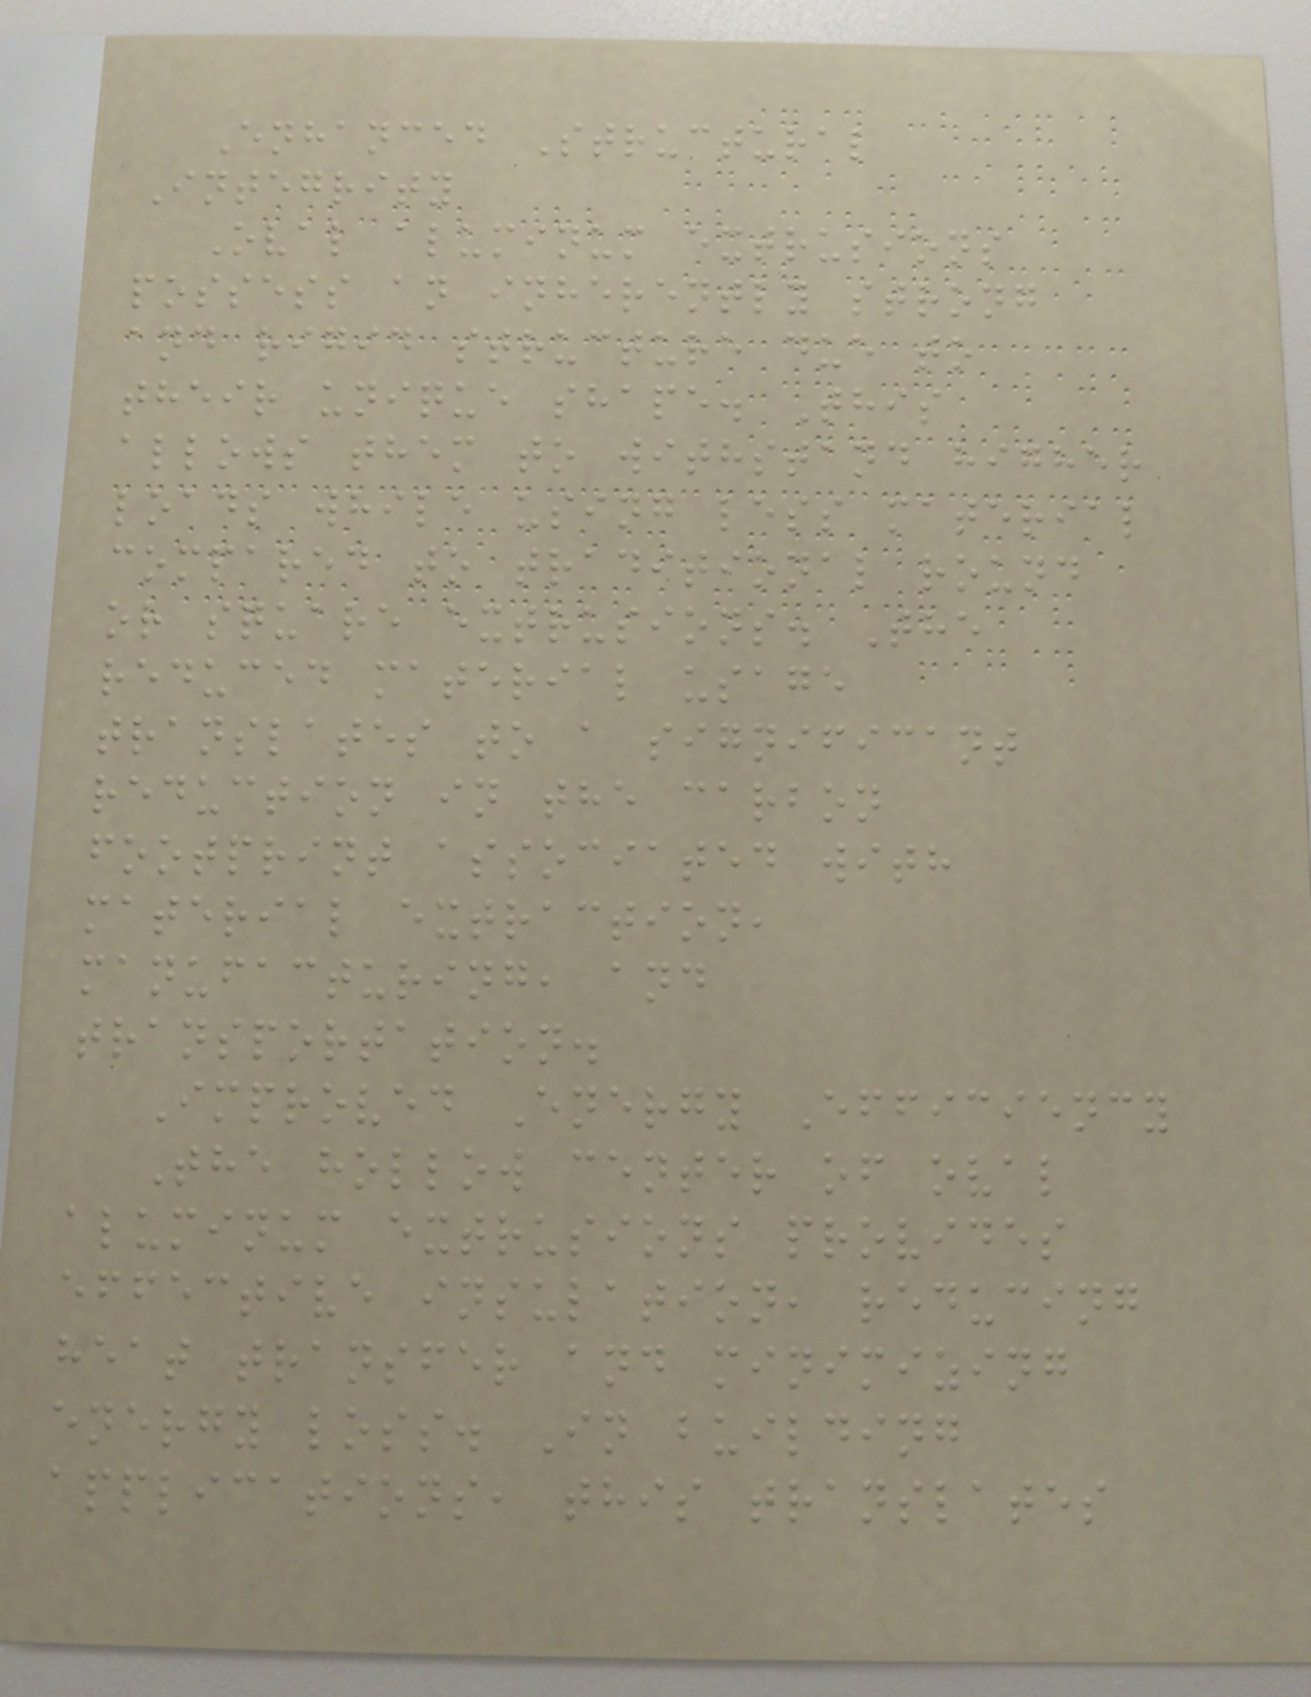Enhanced Structural
Integrity
Oval aluminum extrusions
possess an inherently strong
and rigid structure due to
their unique shape. This
allows them to withstand higher
loads while using less material
compared to traditional round
or square extrusions. The
reduced material usage
translates to a significant
reduction in the carbon
footprint associated with
material extraction,
manufacturing, and
transportation.
Improved Energy Efficiency
The hollow center of oval
aluminum extrusions provides
effective insulation, reducing
heat transfer and minimizing
energy loss. In building
applications, this translates
